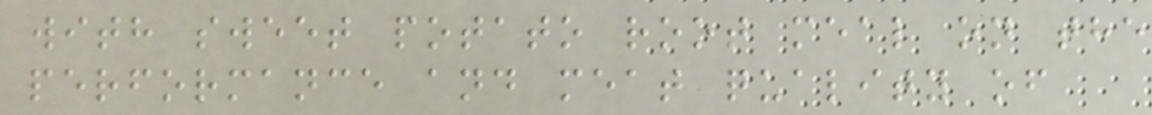with sweet potato root meal on the
performance and meat quality of
